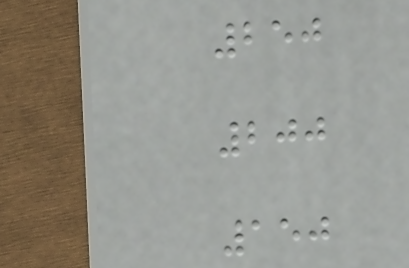250
200
150
